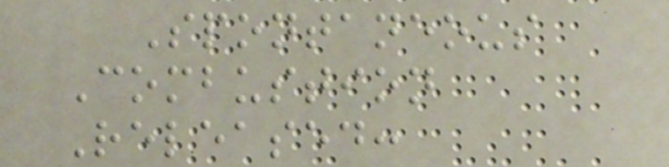Spontaneous
Combustion
Released:
